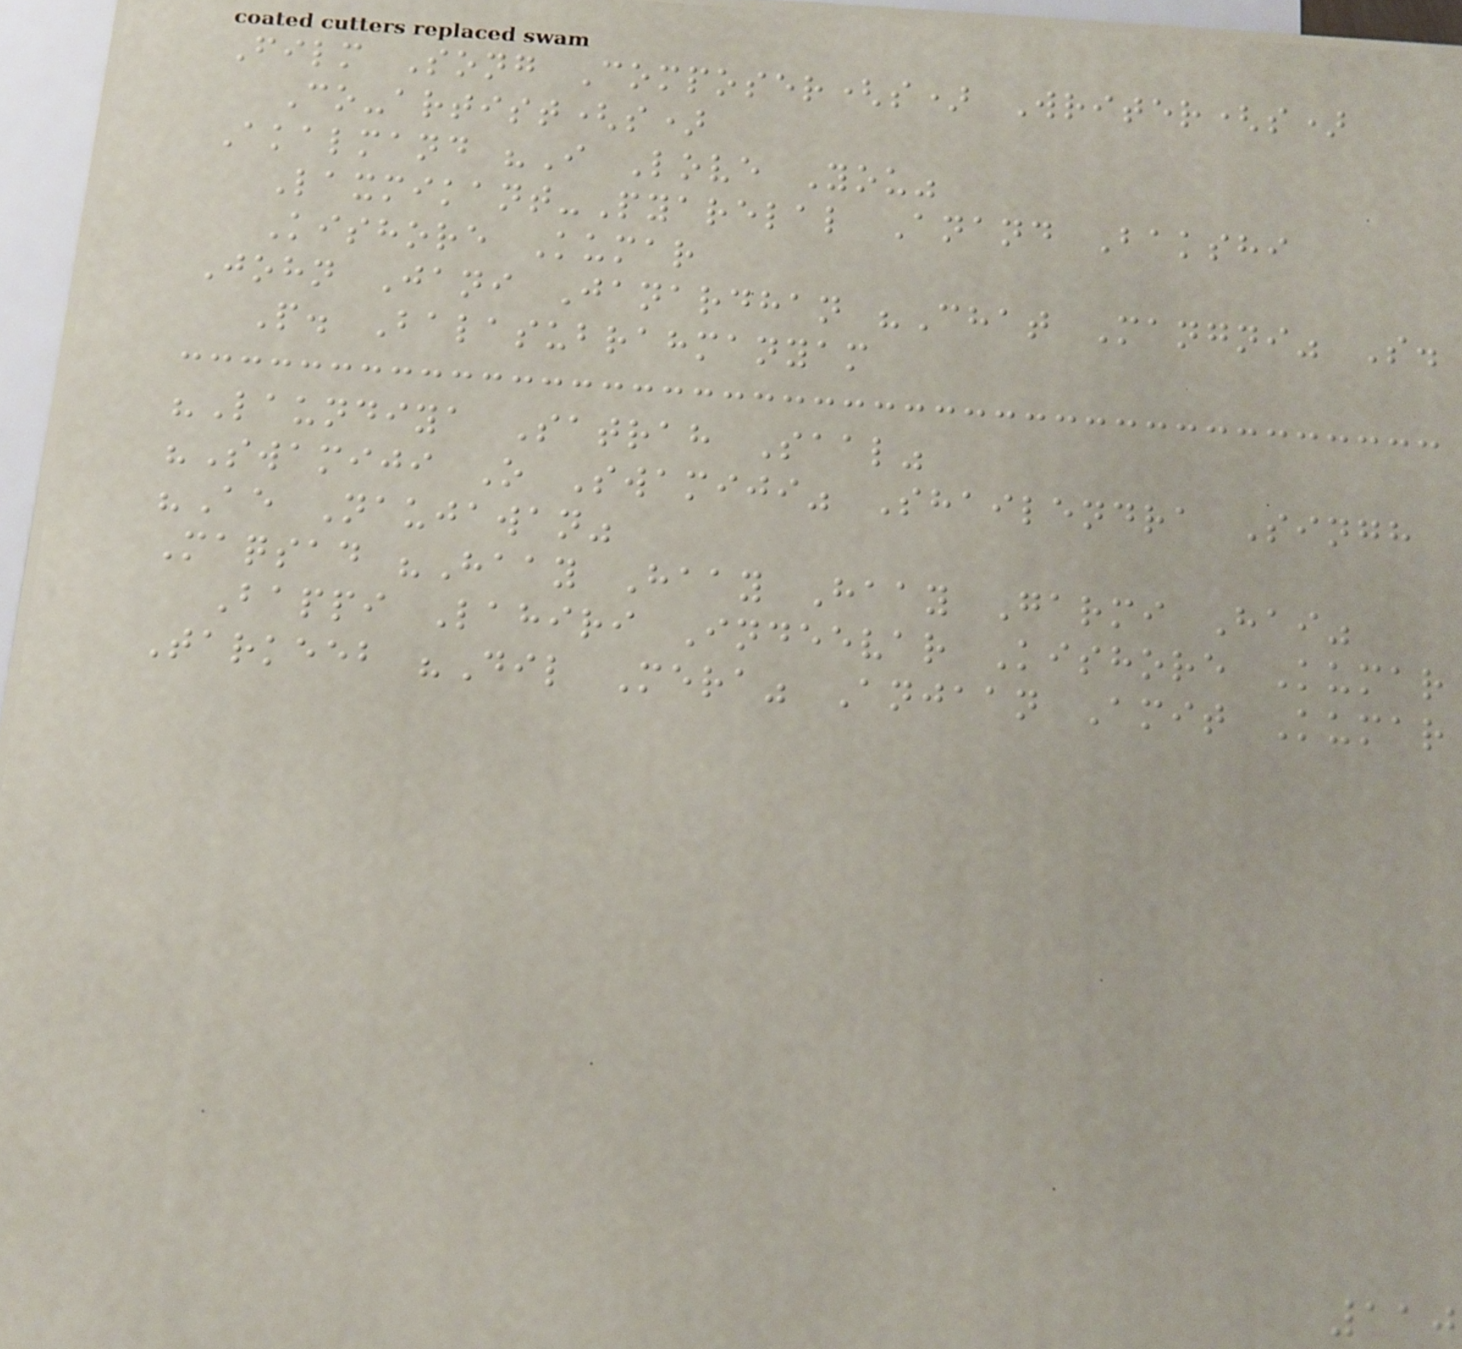Film Song Composer(s) Writer(s)
Co-artist(s)
Akalmand "I Love You"
Laxmikant-Pyarelal Anand Bakshi
Kishore Kumar
John Jani Janardhan "Chat Mangni" S.
P. Balasubrahmanyam
"Laundiya Satrah Saal"
"Swamiji O Swamiji" Shailendra Singh
"Ae Naujawan"
Maqsad "Haay Haay Haay Garmi Hai"
Bappi Lahiri Indeevar Kishore Kumar
Tarkeeb "Dil Mera" Anjaan Amit Kumar
110
